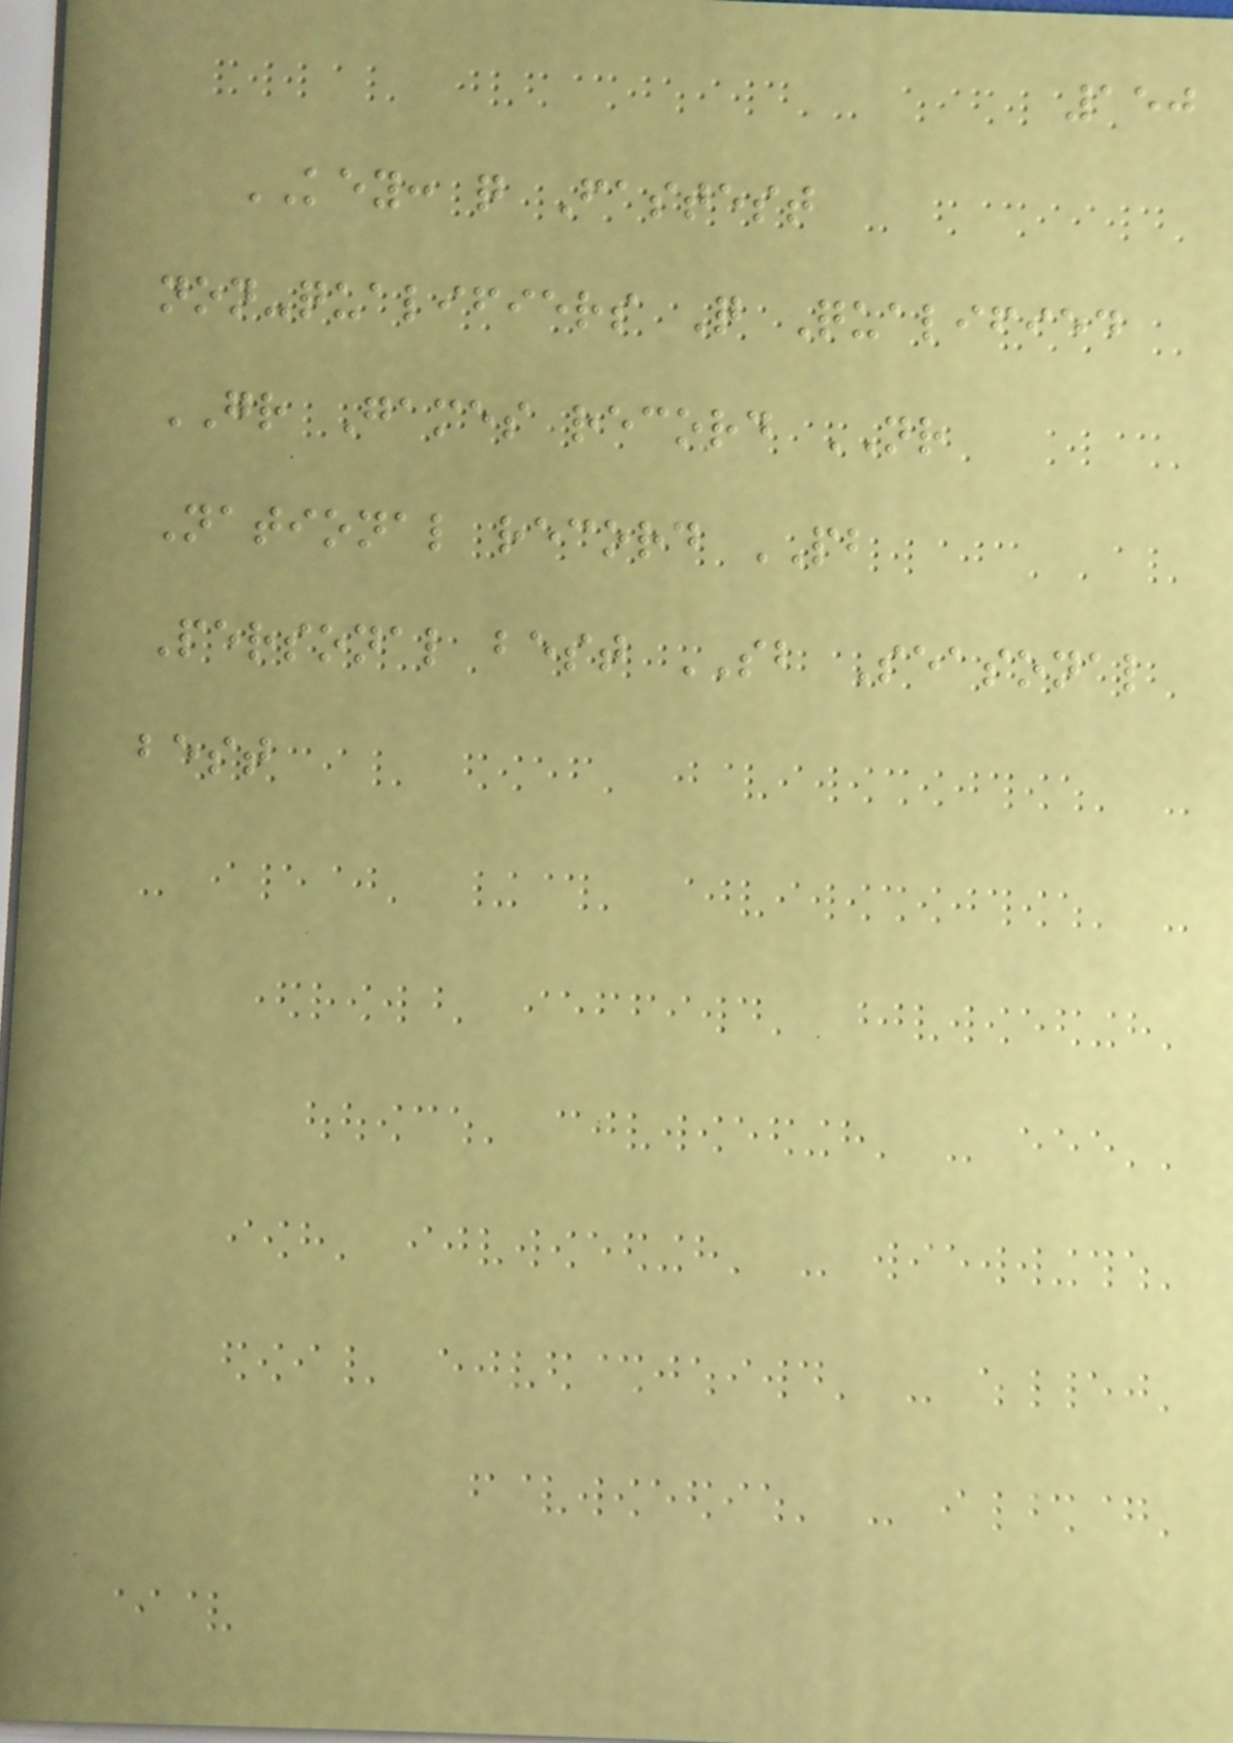150
KEY: q Fastest
non-qualifiers Q Qualified
GR Games record NR
National record PB
Personal best SB Seasonal
best
